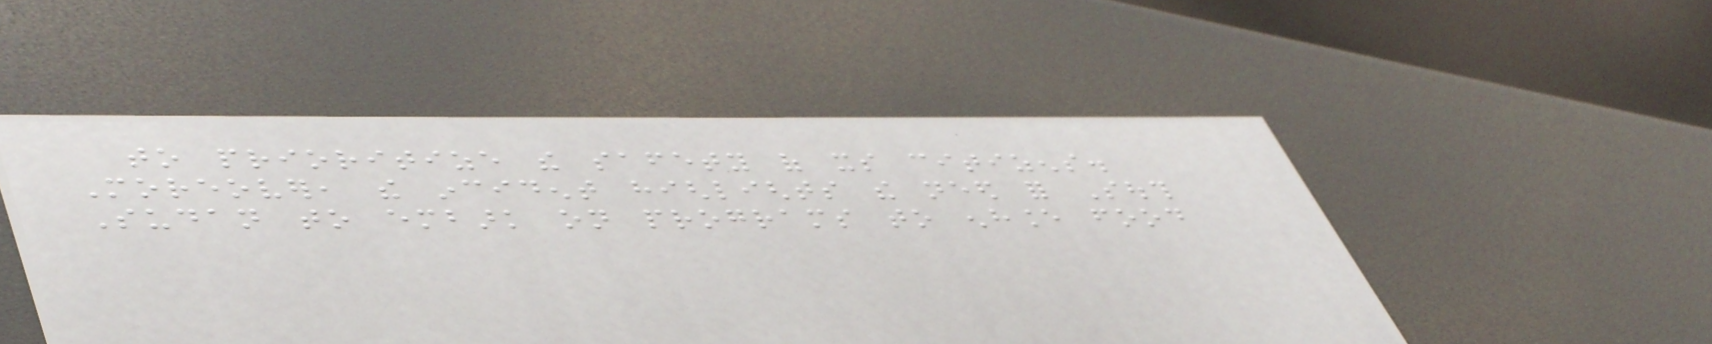to prioritize the safety of its citizens.
Moreover, the incident highlights the need for South
Sudan to embark on programs to enhance food
